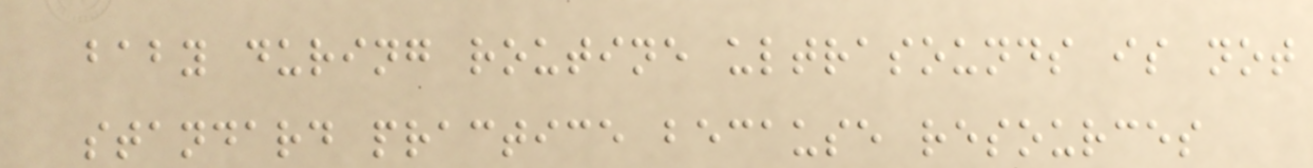baby during routine ultrasounds is not
standard practice because resources
